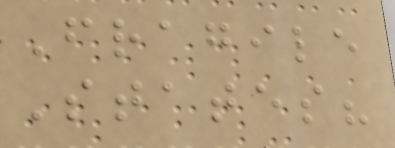Fragile
States?
